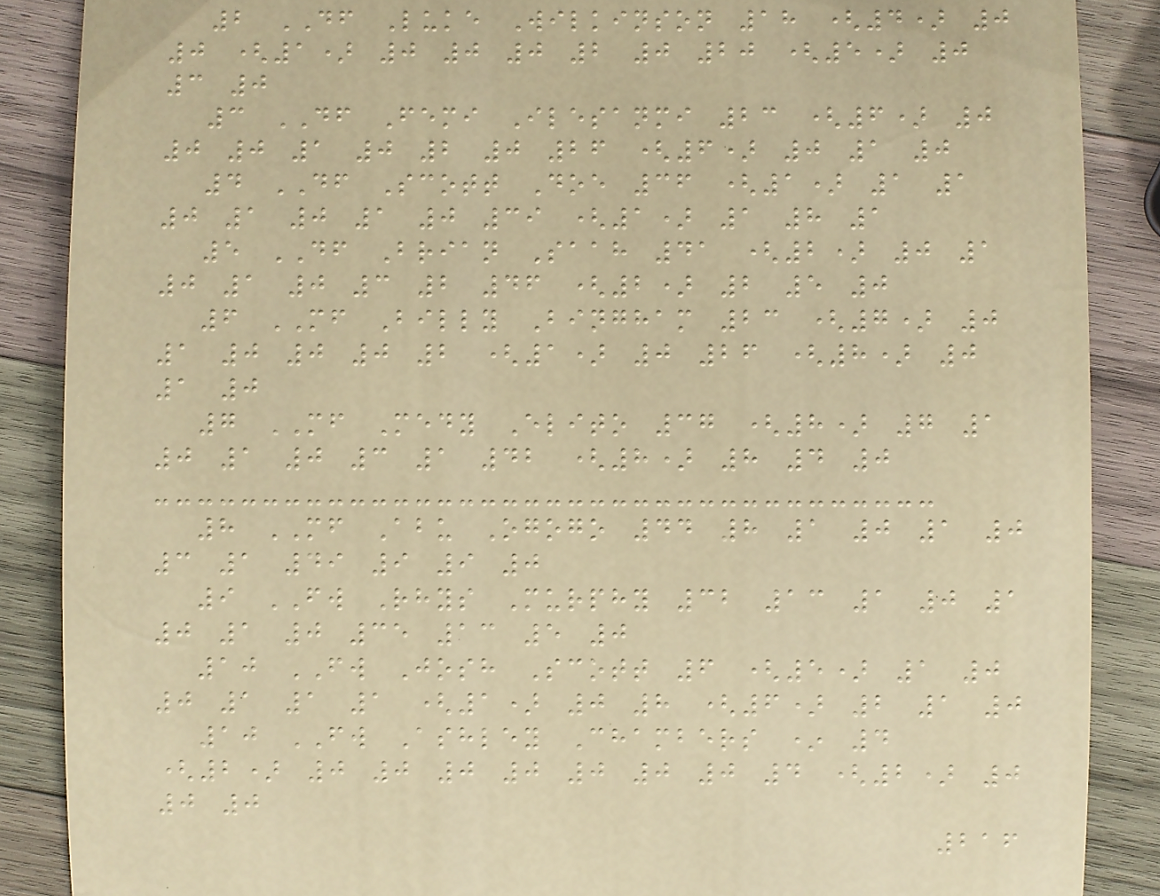2 DF Luke Wilkinson 18 (4) 0
0 (1) 0 0 0 2 0 20 (5) 0
3 0
3 DF Femi Ilesanmi 23 (6) 0
0 0 1 0 2 0 26 (6) 0 1 0
4 DF Scott Doe 36 (1) 1 1
0 1 0 1 0 39 (1) 1 8 1
5 DF Brian Saah 41 (2) 0 1
0 1 0 3 2 46 (2) 2 5 0
6 MF Billy Bingham 23 (7) 0
1 0 0 0 2 (1) 0 26 (8) 0
1 0
7 MF Medy Elito 37 (8) 7 1
0 1 0 3 1 42 (8) 8 4 0
8 MF Abu Ogogo 44 8 1 0 1 0
3 1 49 9 9 0
9 FW Rhys Murphy 32 13 1 0 1
0 1 0 35 13 5 0
10 FW Josh Scott 6 (5) 1 0
0 1 1 1 (1) 0 8 (6) 2 1 0
10 FW Ashley Chambers * 4
(2) 0 0 0 0 0 0 0 4 (2) 0
0 0
216
